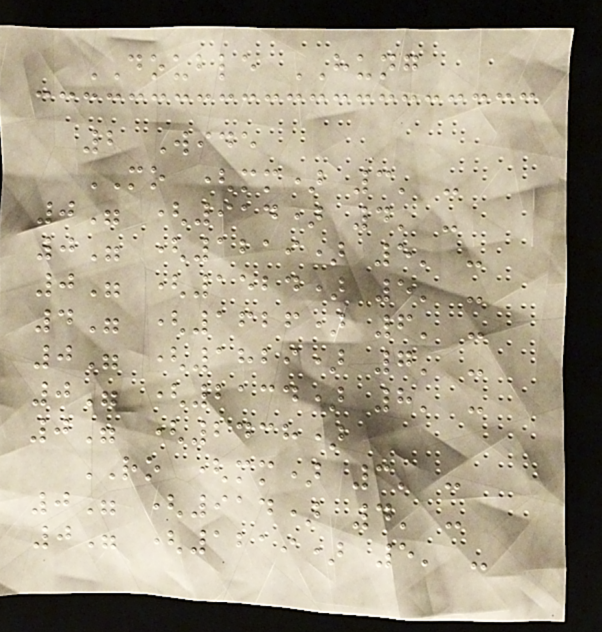DOUBLE HUNG
2 Wide
MO (mm) 3' -
0" (914) 4' -
0" (1219) 5' -
0" (1524) 5' -
4" (1626) 6' -
0" (1829) 7' -
0" (2134) 8' -
0" (2438)
RO (mm) 3' -
0" (914) 4' -
0" (1219) 5' -
